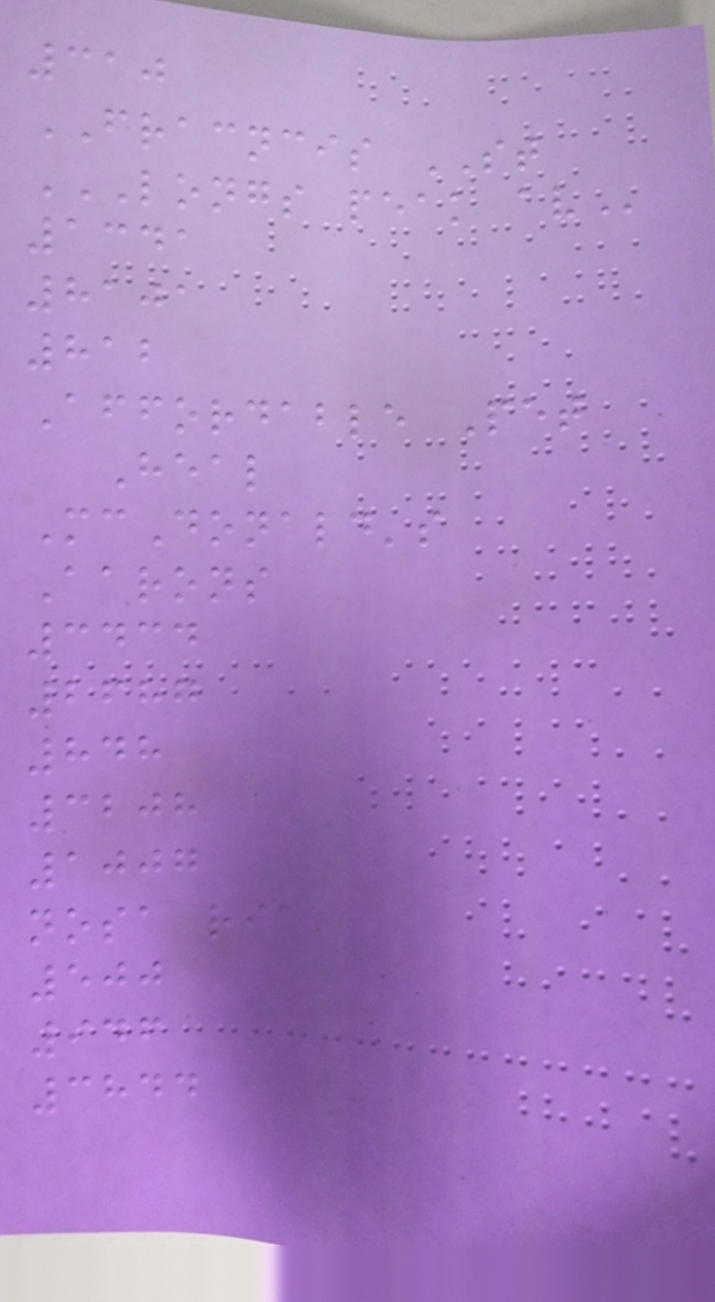310
FRACNCIS ST
LONGS PEAK AV
1341
8101
812
Affordable Pet
Heal
McDonald's
Aarons
3434
2687
848
3208
1007
nosa ria
500
946
3844
